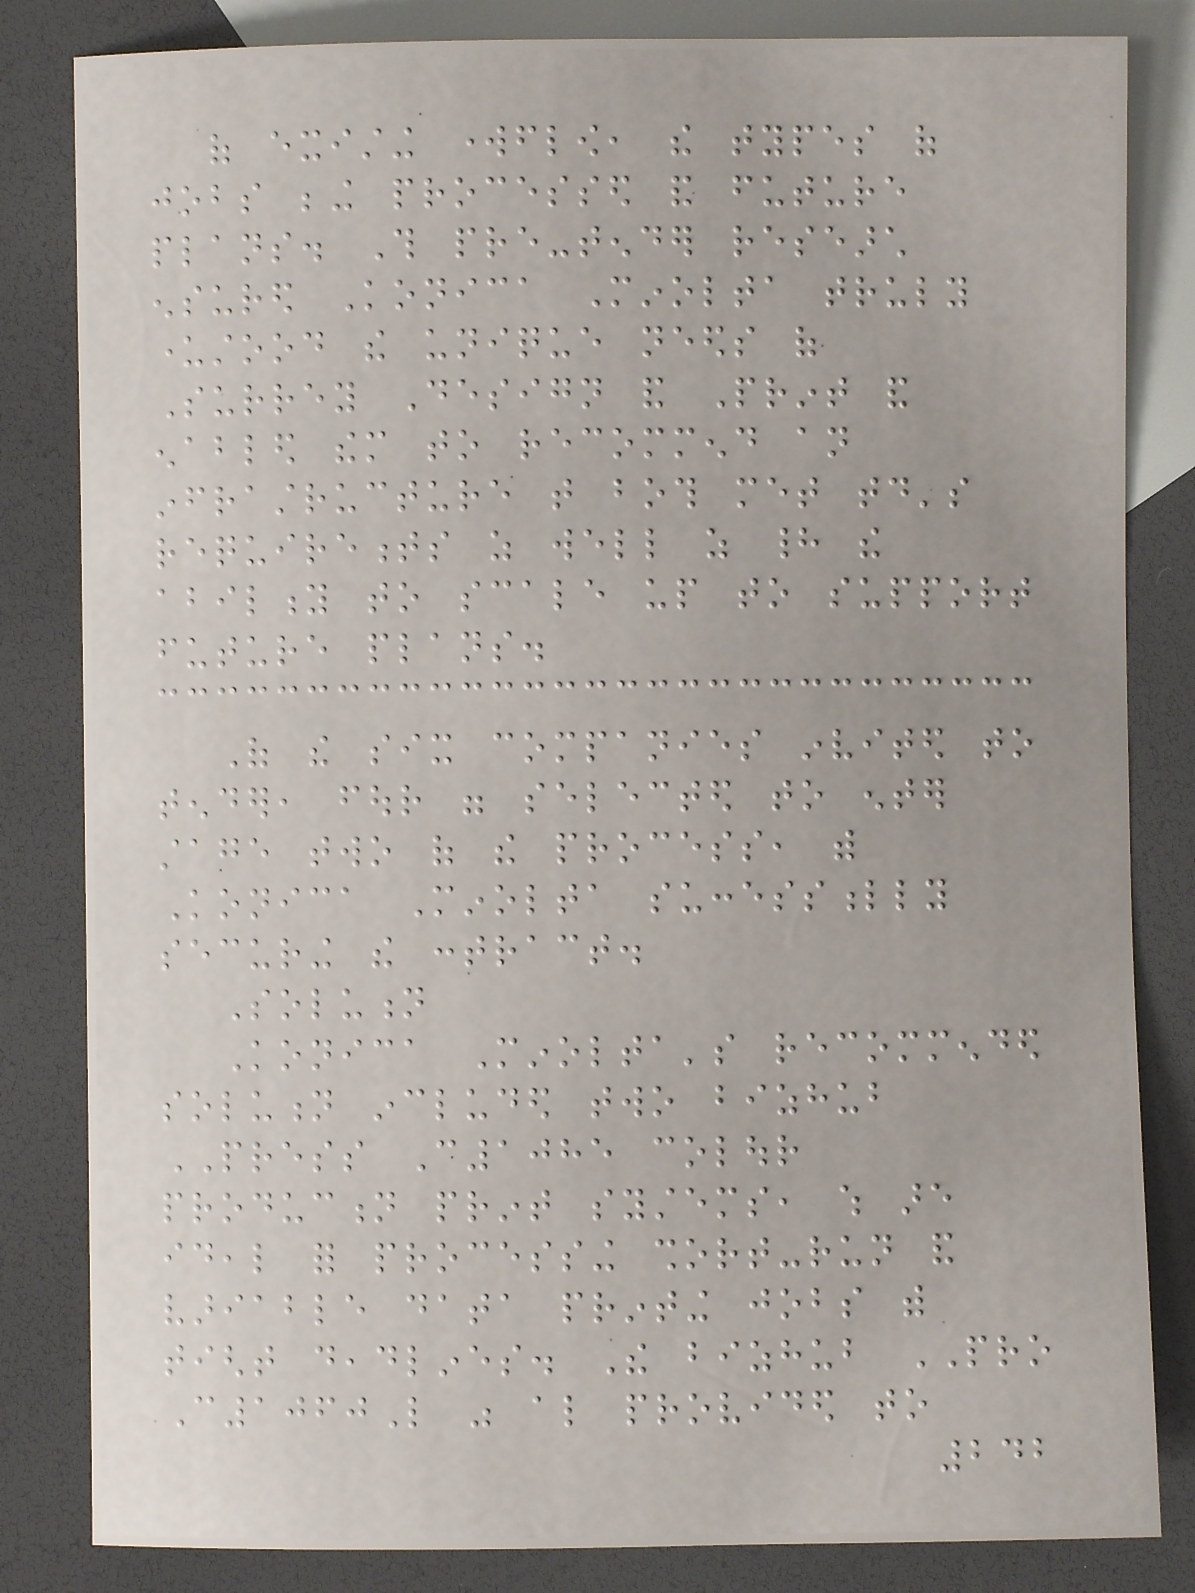of existing workflow, the types of
jobs being processed and future
plans. This pre-tender research
ensured Konica Minolta truly
understood the unique needs of
Surrey Design and Print and
enabled them to recommend an
infrastructure that both met today's
requirements as well as had the
ability to scale up to support
future plans.
Of the six companies invited to
tender, four were selected to enter
stage two of the process, with
Konica Minolta successfully
securing the contract.
Solution
Konica Minolta's recommended
solution included two bizhub
PRESS C1085 colour
production print systems, which are
ideal for processing short-run and
variable data printing jobs with
tight deadlines. The bizhub PRO
C1060L was also provided to
242
